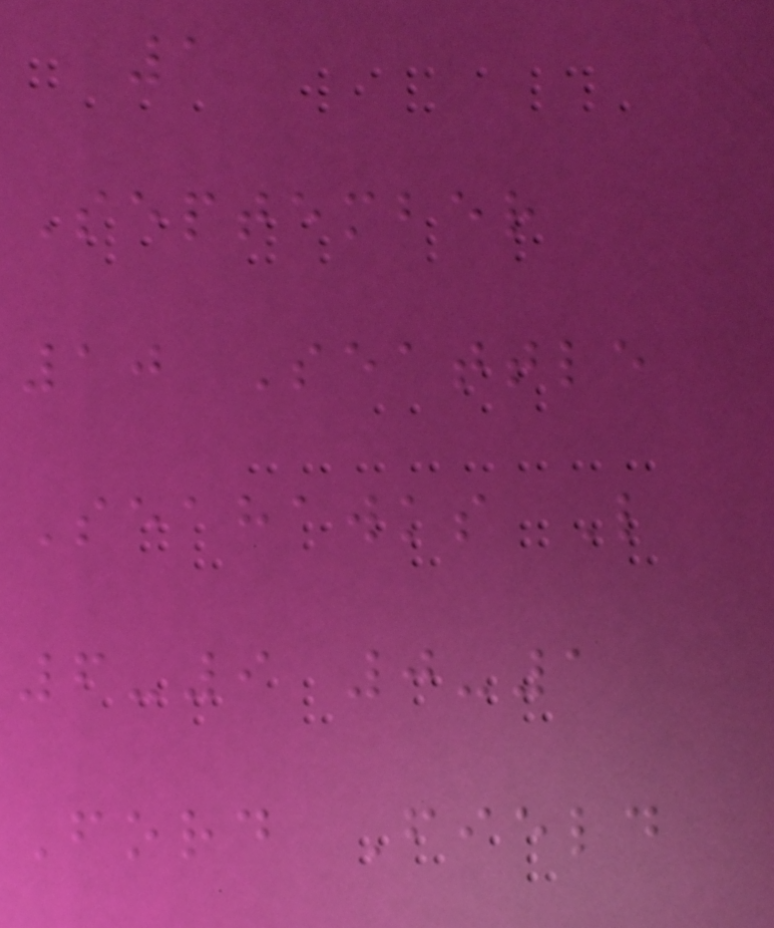1
September
10 Seattle
Seahawks L
6-9 0-1
Ford Field
